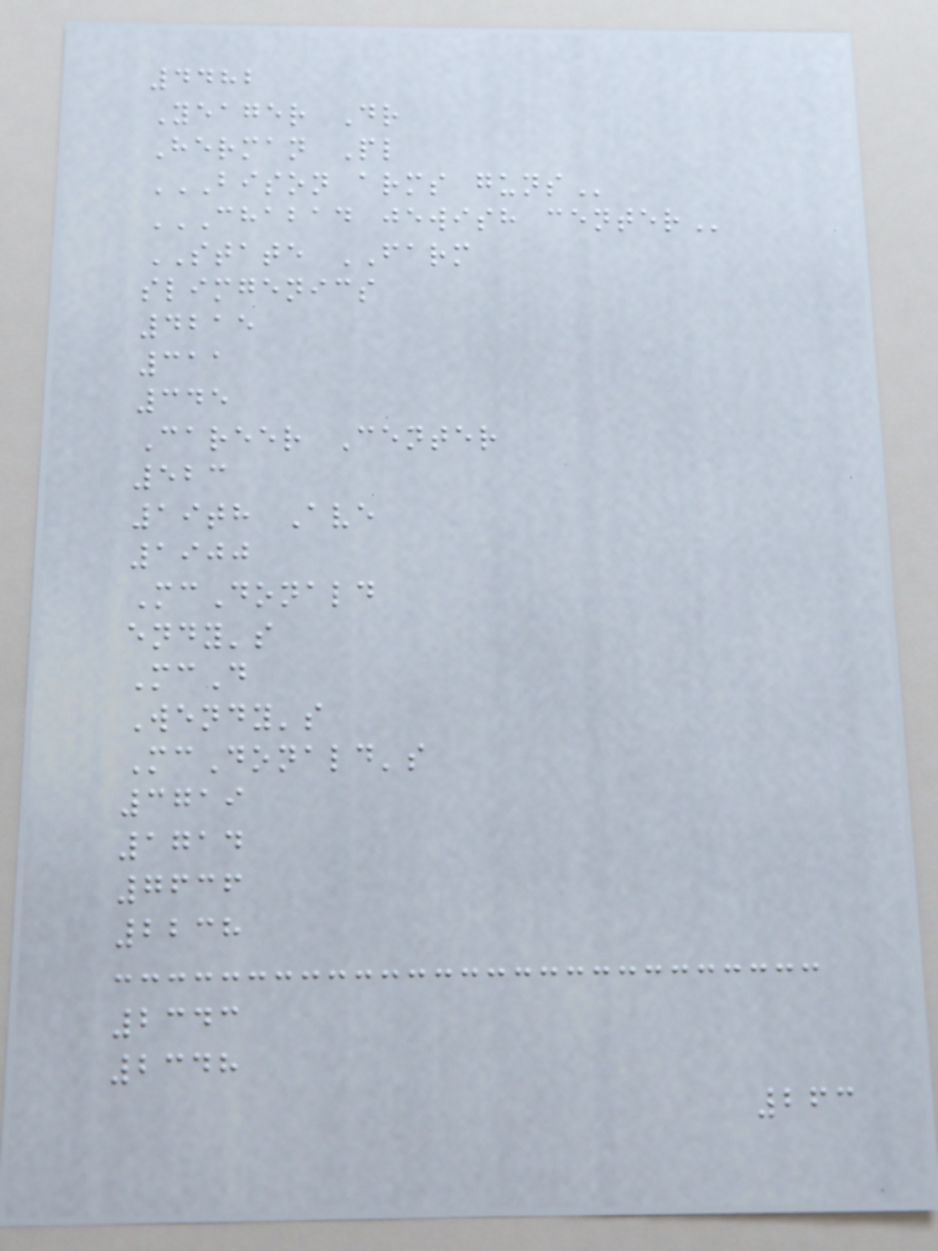4482
Yeager Dr
Herman Pl
BISON ARMS GUNS
CHABAD JEWISH CENTER
STATE FARM
slimgenics
4215
311
345
Career Center
523
19th Ave
1900
McDonald
endy's
McD
Wendy's
McDonald's
3719
1714
7636
2238
2343
2348
263
